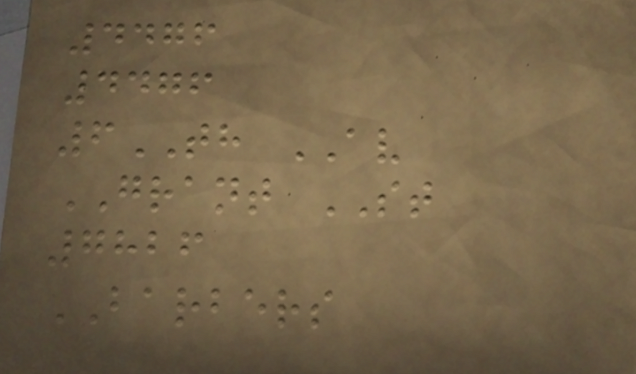4476
4476
6TH AV
GRANT ST
7826
BARBERS
